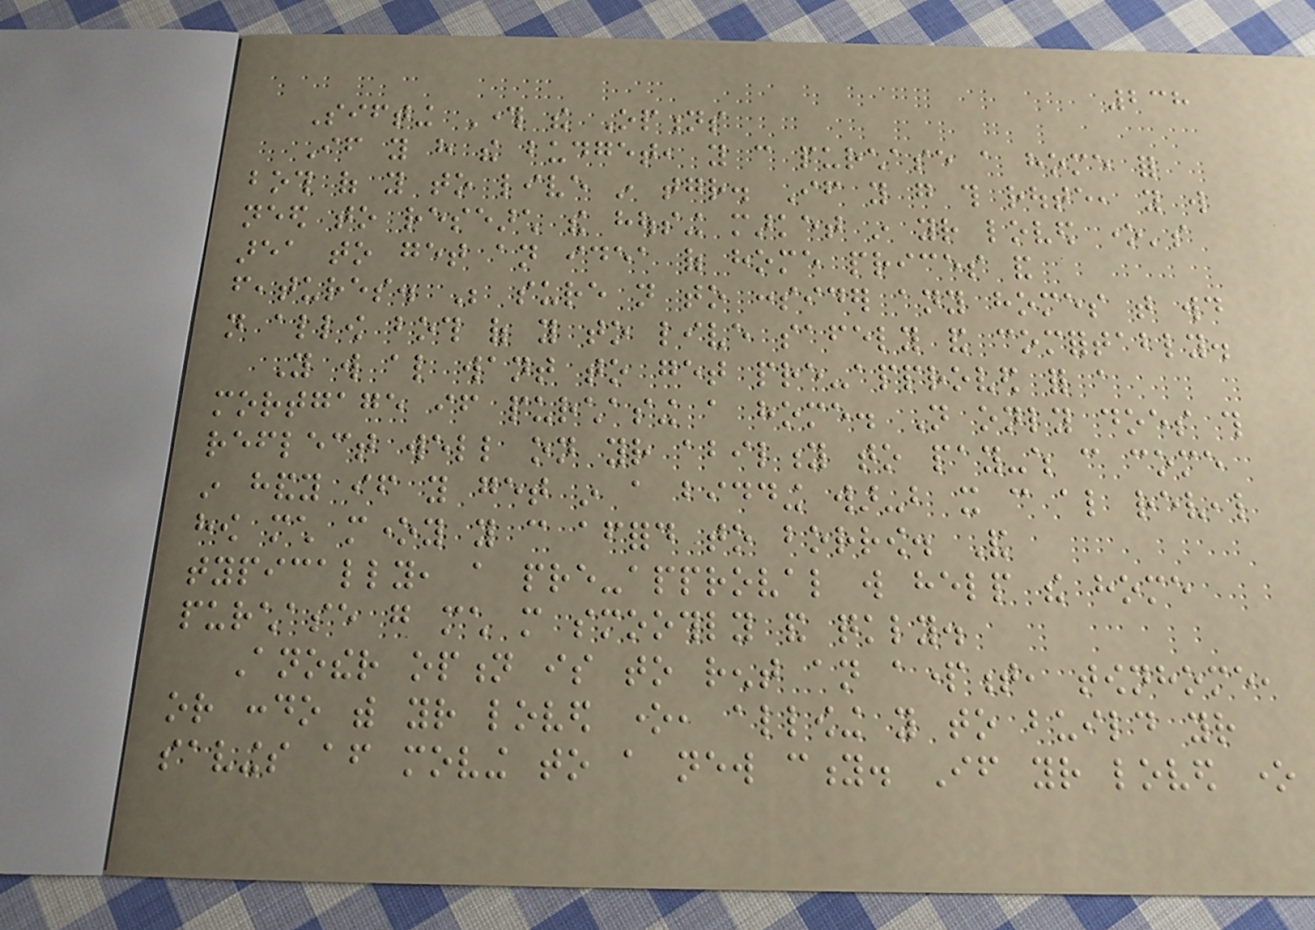238
Sifting Through the Options
If you have the budget, you can purchase a home for
both of you to live in together. If you go this route, you will
need to research the housing market in your loved one's
area to get an idea of home prices and
features. Be sure not to consider any homes that would
not allow both of you to live safely and comfortably.
You will also want to get pre-approved for a
mortgage if purchasing a home. Not only does this
reflect well on your ability to pay-which can come
in handy if you get in a bidding war-but it can also reveal
how much money you can afford to borrow. And
typically, a pre-approval will help the home
purchase go much more smoothly and quickly.
Another option is to rent an apartment, townhome,
or condo with your loved one, allowing you to build your
savings after moving to a new city. If your loved one
